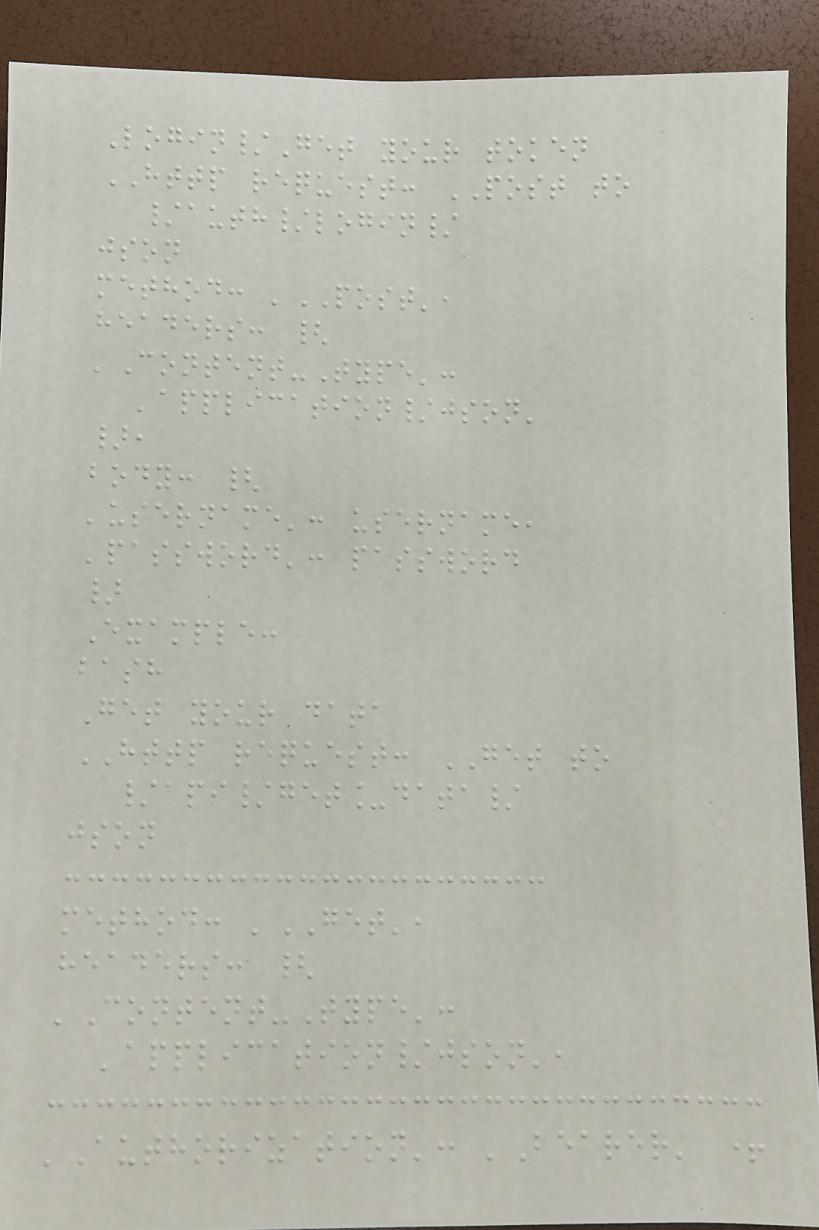Login/Get your token
HTTP request: POST to
/auth/login/
json
method: 'POST',
headers: {
'Content-Type':
'application/json'
},
body: {
'username': username,
'password': password
}
Example:
bash
Get your data
HTTP request: GET to
/api/get_data/
json
method: 'GET',
headers: {
'Content-Type':
'application/json',
'Authorization': 'Bearer' +
